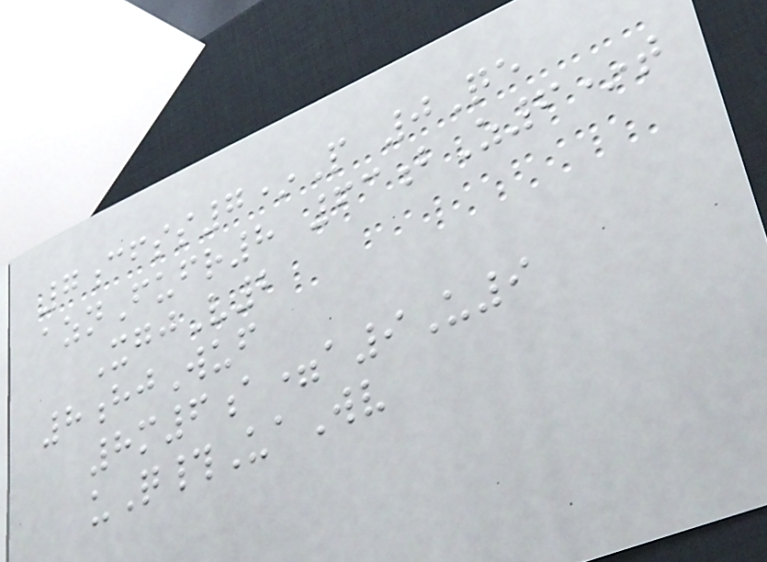7cfss7*P 0Qe
aznFufr8 63bZ6*t
XgjV2
8hjWuf
8m6a=a9U9
uQ#UaWv
